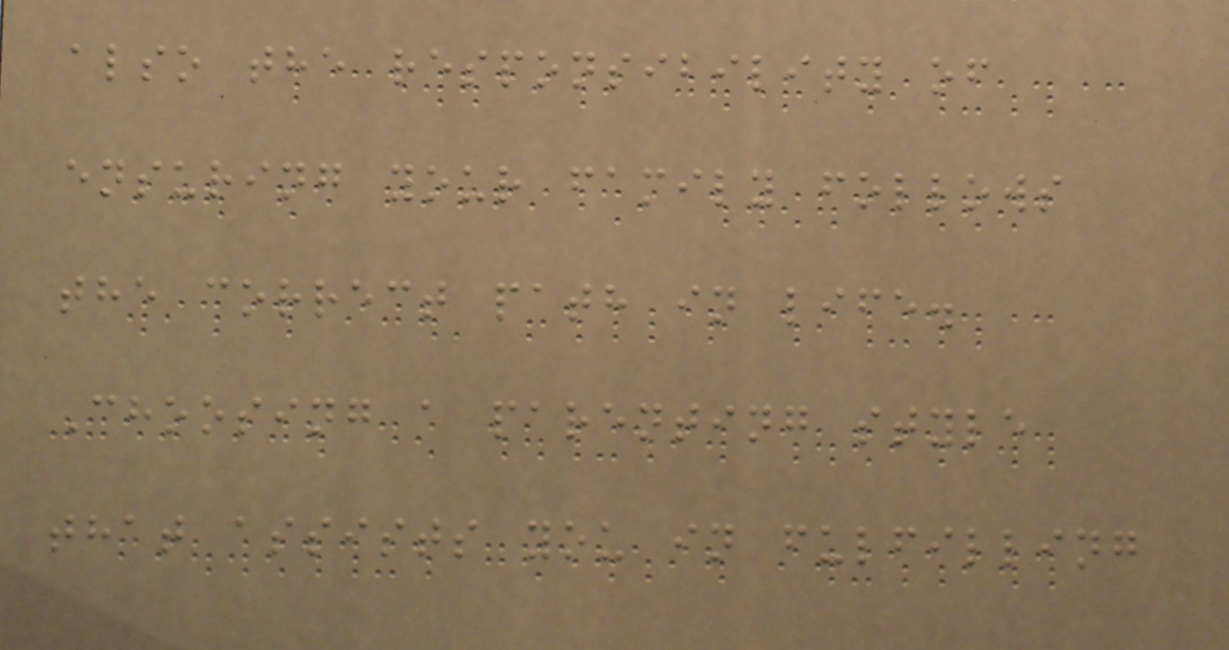also the responsibility of
ensuring your family follows
the correct path in life.
Choosing a parenting style
that assists you in fulfilling
